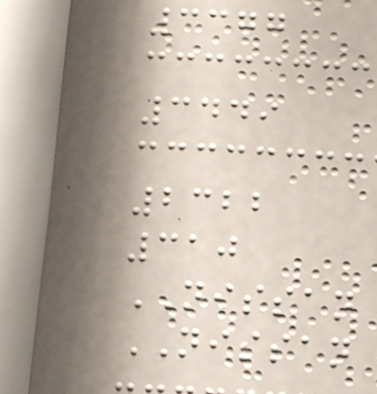3377
3449
2322
310
NISSAN
NISSAN
